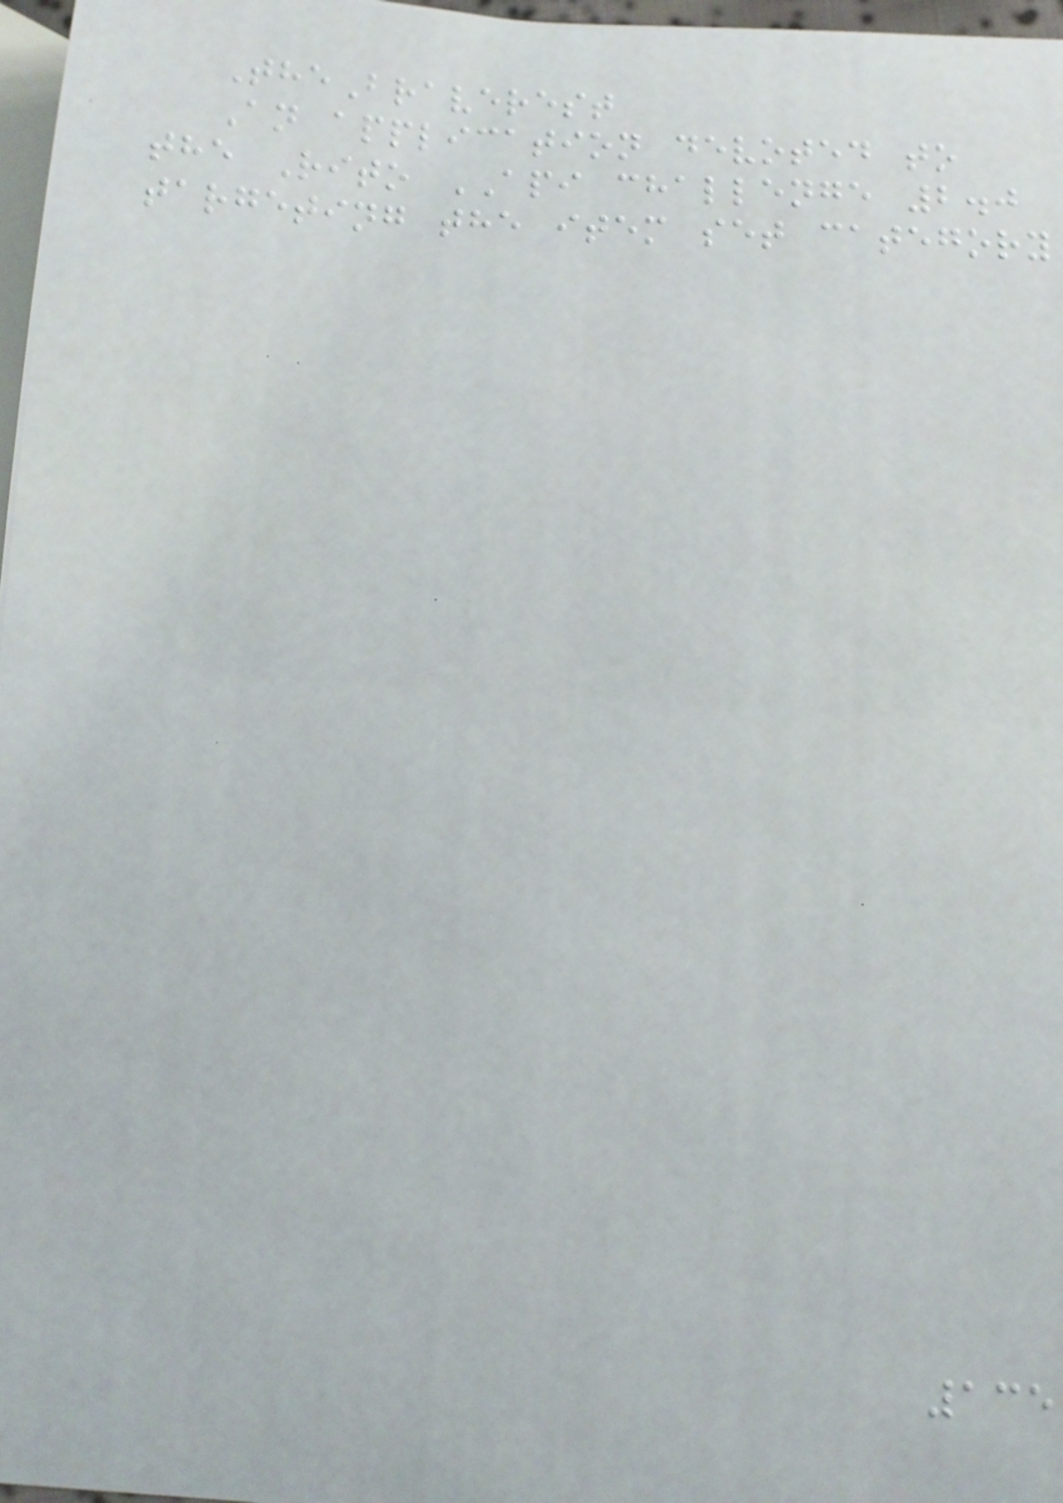TheBraverest
An application devoted to
the Rito API challenge 2.0
targeting the item set category
135
